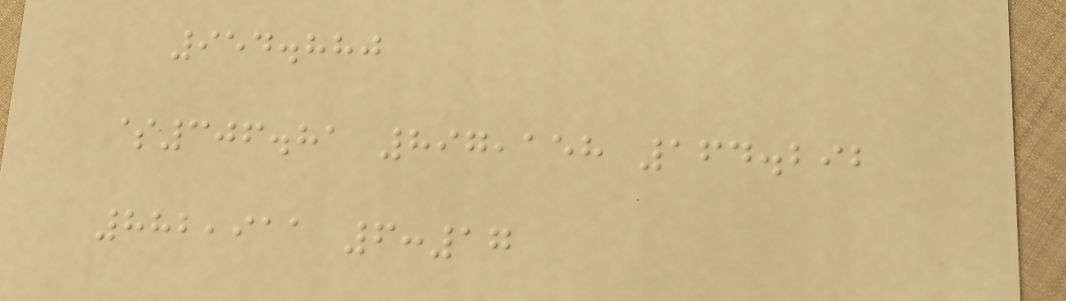954.880
$306.81 897,158 164.292
882,911 6:17
